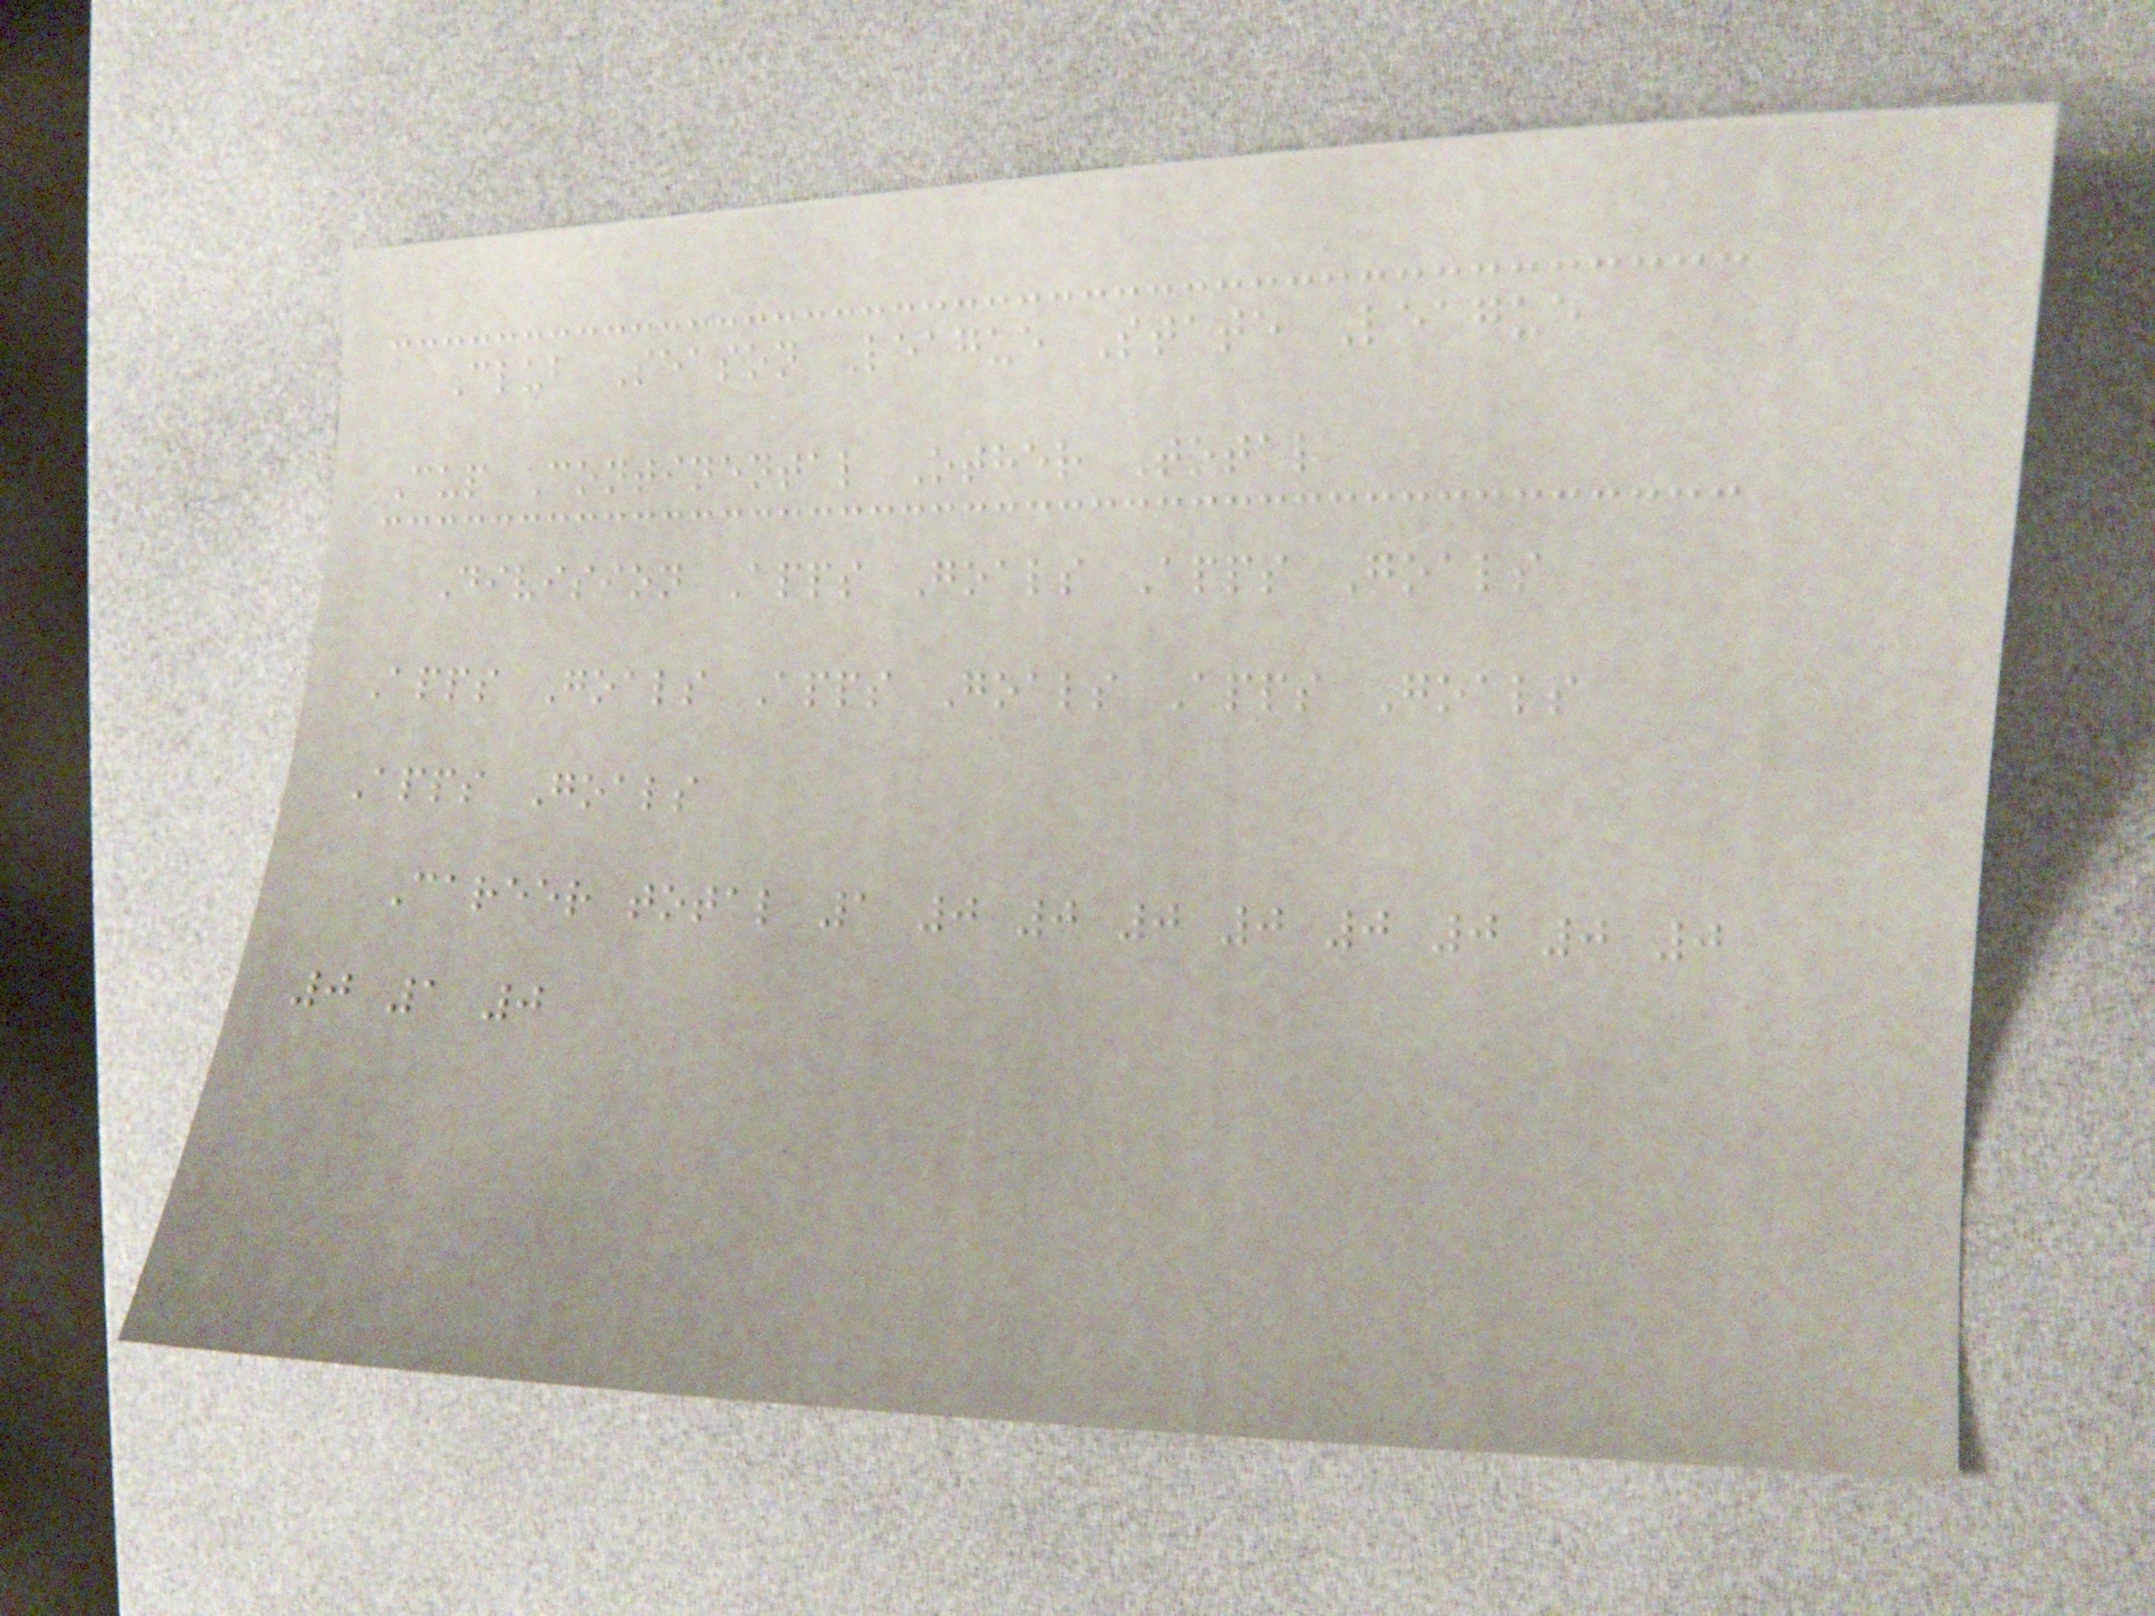Club Season League State League
Cup Continental Other Total
Division Apps Goals Apps Goals
Apps Goals Apps Goals Apps Goals
Apps Goals
Career total 1 0 0 0 0 0 0 0 0
0 1 0
